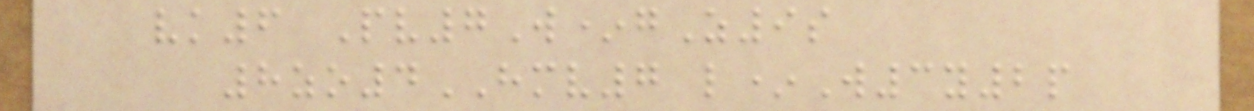vk6 Pv7W*gZ9s
8zo4HMV7 l*W3y2p
